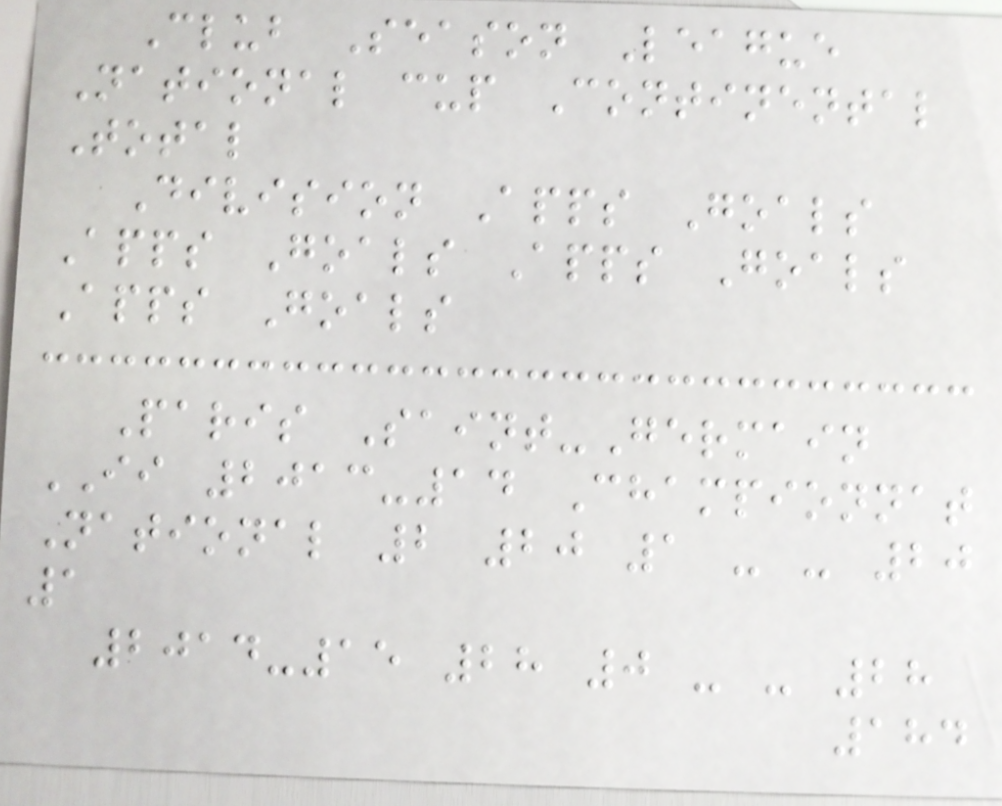Club Season League
National cup Continental
Total
Division Apps Goals
Apps Goals Apps Goals
Apps Goals
Paris Saint-Germain
II 2013-14 Championnat
National 2 20 1 - - 20
1
2014-15 28 0 - - 28
184
